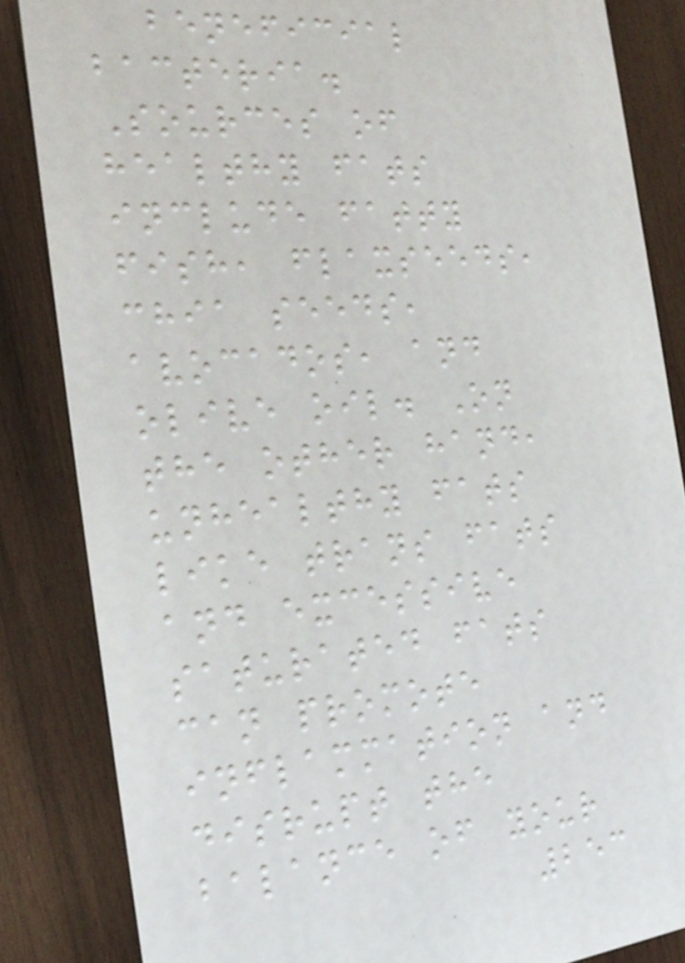beneficial
bacteria.
Sources of
healthy fats
include fatty
fish, flaxseeds,
chia seeds,
avocados, and
olive oil. On
the other hand,
unhealthy fats
like trans fats
and excessive
saturated fats
can promote
inflammation and
disrupt the
balance of your
253
